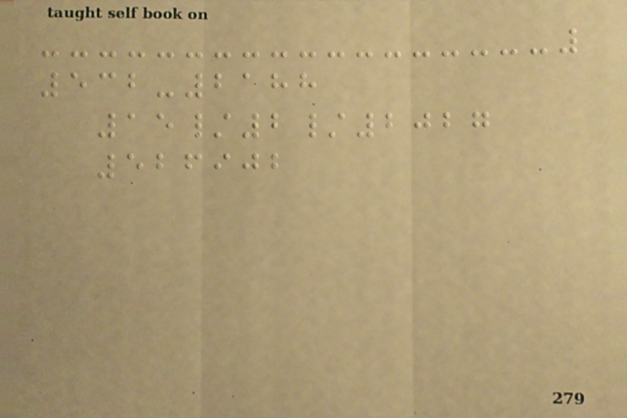532-2188
15/2/2027
526902
